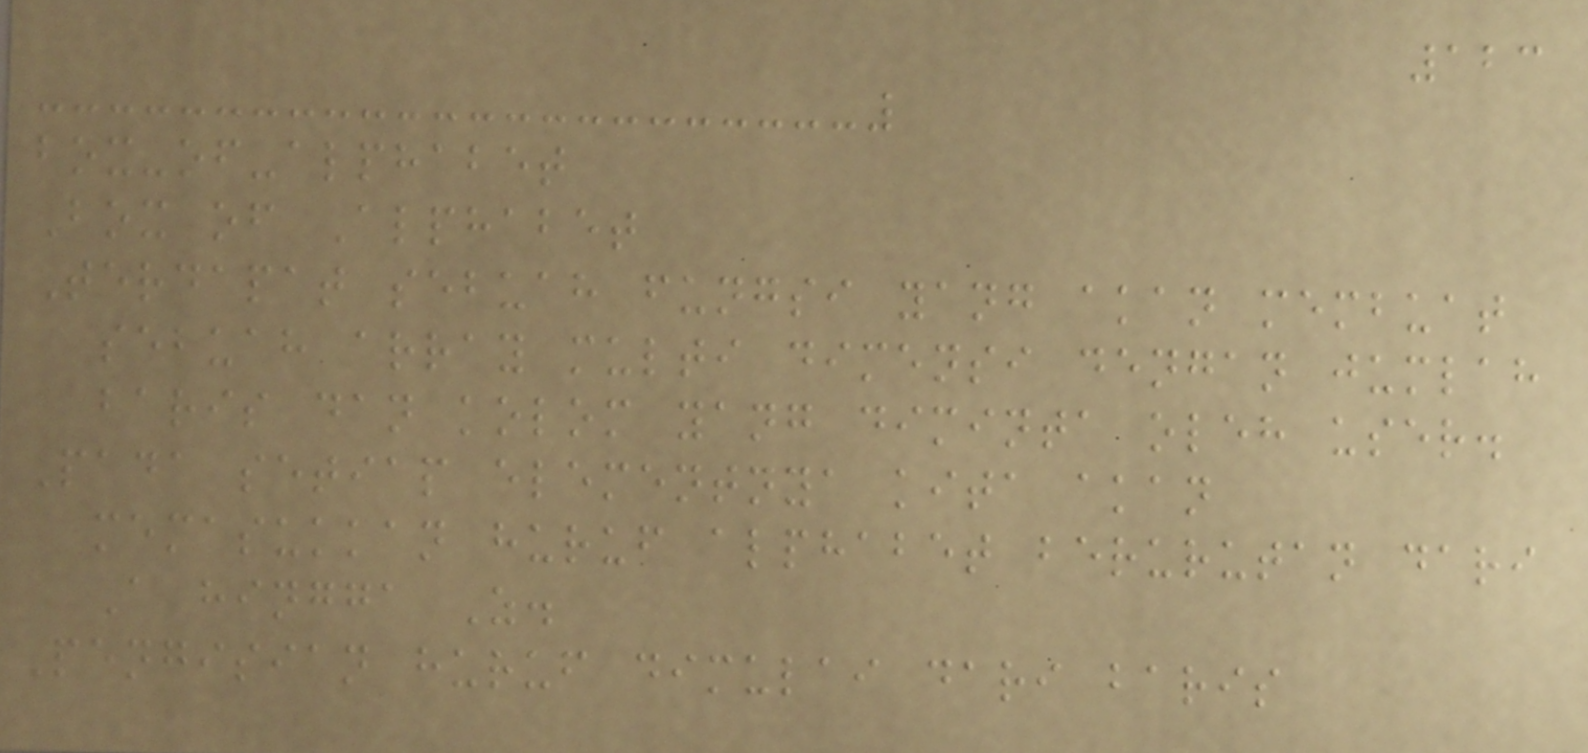123
box-of-alphabet
Box of Alphabet
Terdapat sebuah fungsi yang akan membuat
sebuah array multi dimensi dengan jumlah
baris dan kolom yang diminta oleh user.
Pada setiap elementnya kita akan
memasukkan huruf alphabet berurutan dari
A hingga Z.
Pengisian huruf dimulai dari baris
